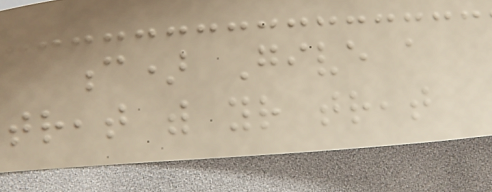c) Give a
treat with your treat
